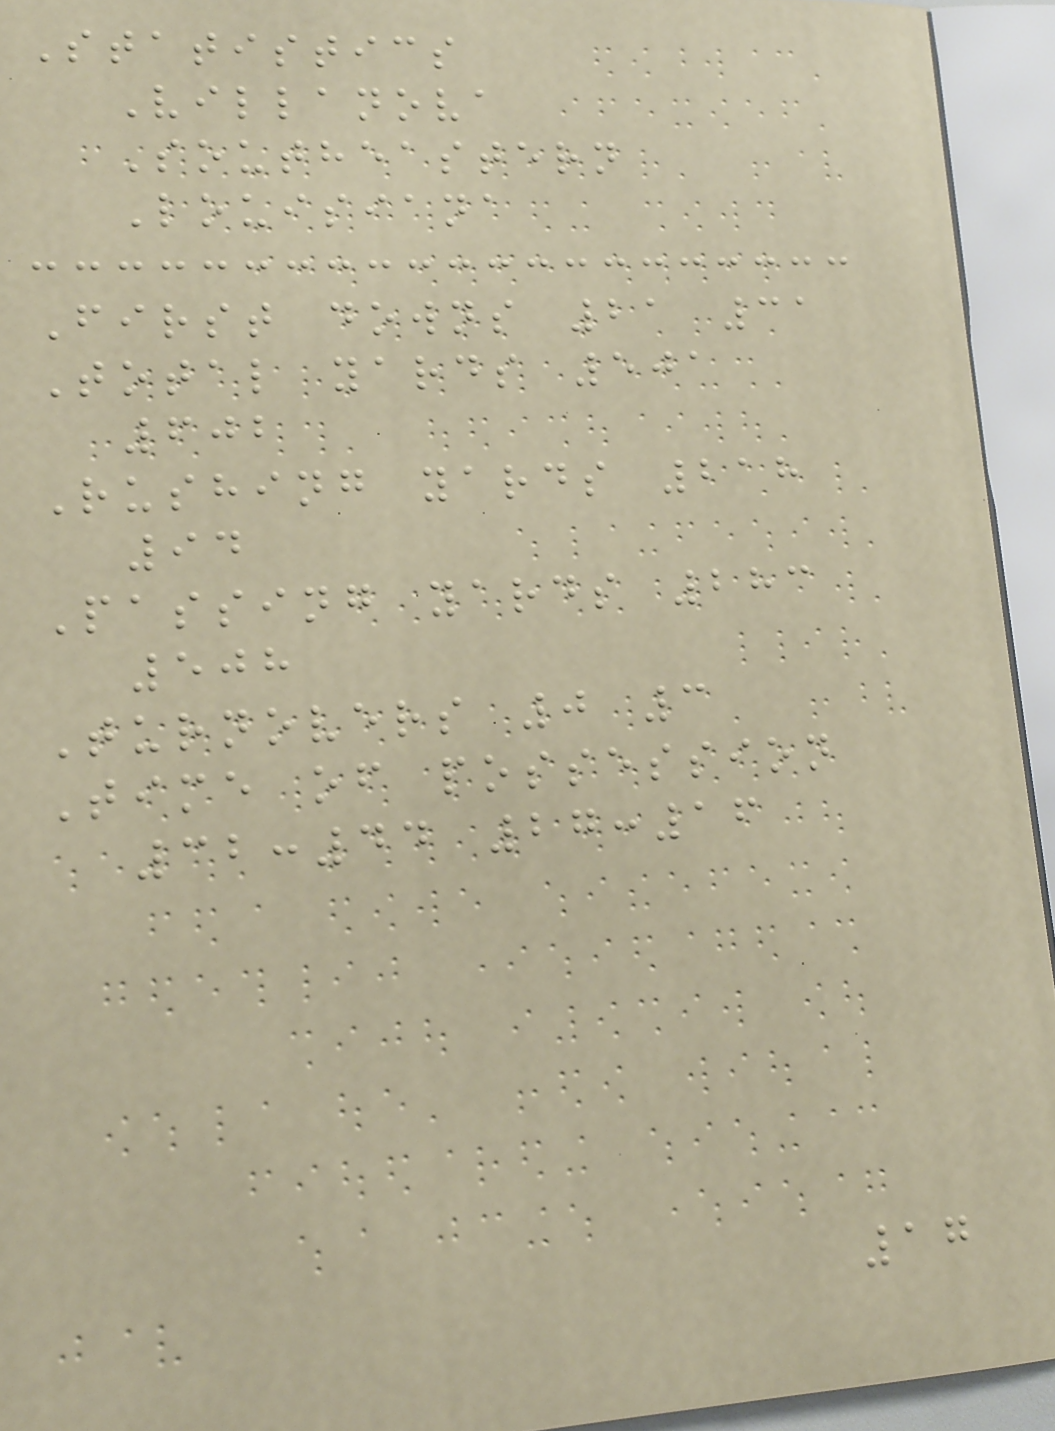Statistics
Villanova
Southeastern
Louisiana
First downs 21 31
Total yards 501
602
Rushing yards 218
94
Passing yards 283
508
Turnovers 0 3
Time of possession
32:44 27:16
17
